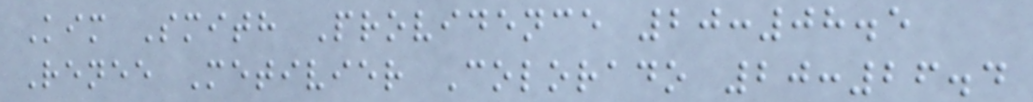Kim Smith Providence 20:08.5
Renee Metivier Colorado 20:26.4
